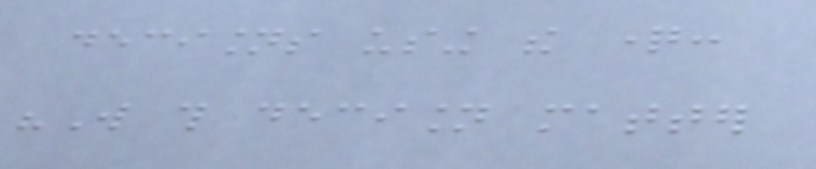decisions using the question:
"Will this decision matter
